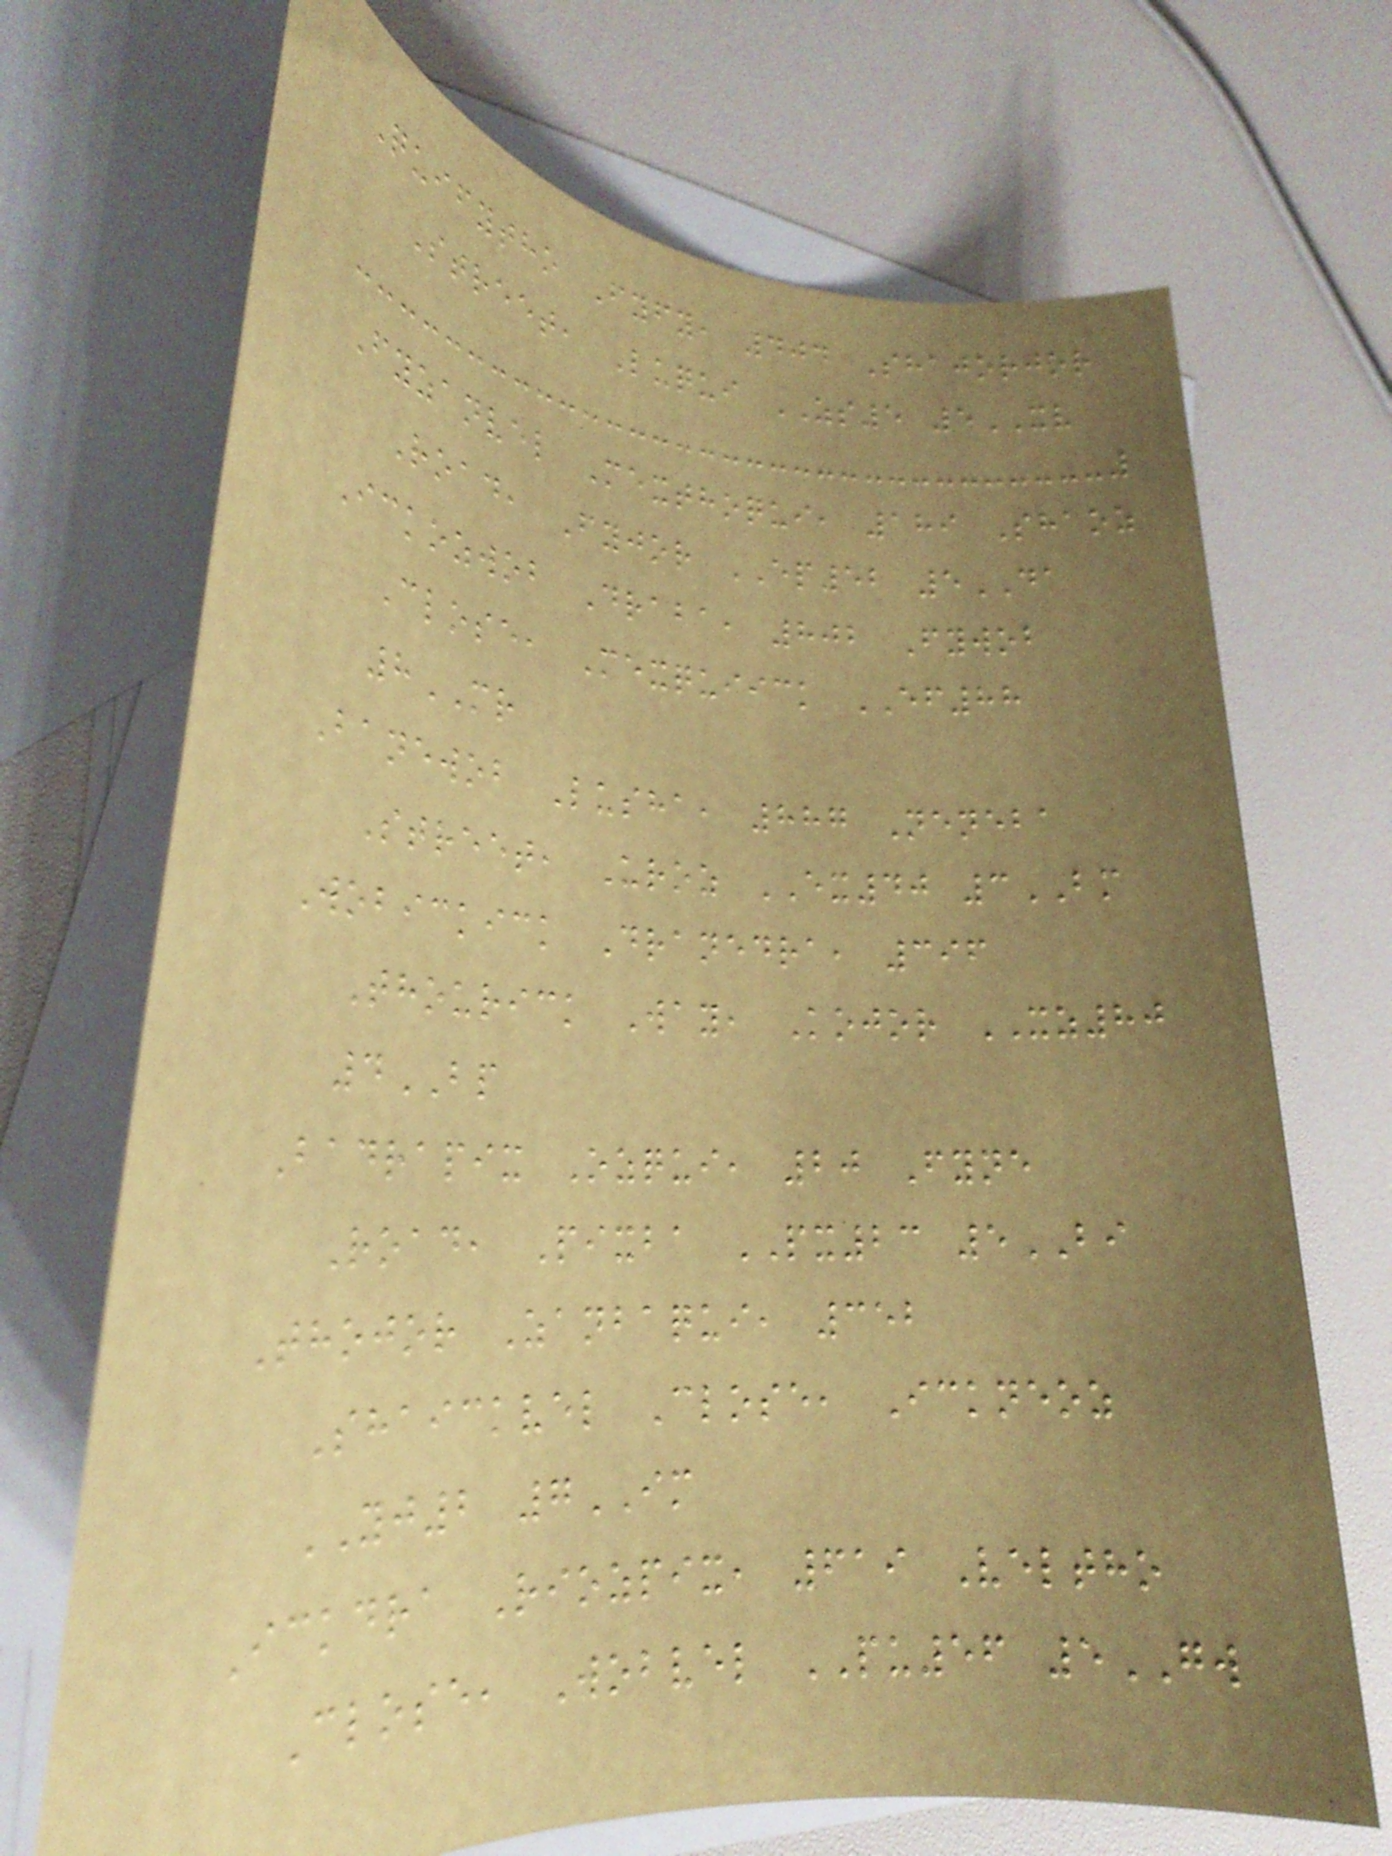Quifytho Fyfy, 404 Shajorjor
Street, Luqui ZS5 5XV
Fyzanvel Mexthoqui, 189 Shaoz
Road, Fyjor EP52 5DA
Ickozwob Draba, 802 Fywob
Close, Mexquiick EF88
8MR
Banewob Lusha, 887 Neneba
Street, Uroz EX40 3BM
Wobickick Dranedra, 396
Thourick Way, Kojor XZ80
4BP
Badrapix Ozqui, 20 Fyne
Road, Pixba PX23 5BI
Thojor Zanbaqui, 352
Shaickvel Close, Ickneoz
YJ2 7IM
Ickdra Riozpix, 619 Veltho
Close, Wobvel PU56 5GW
